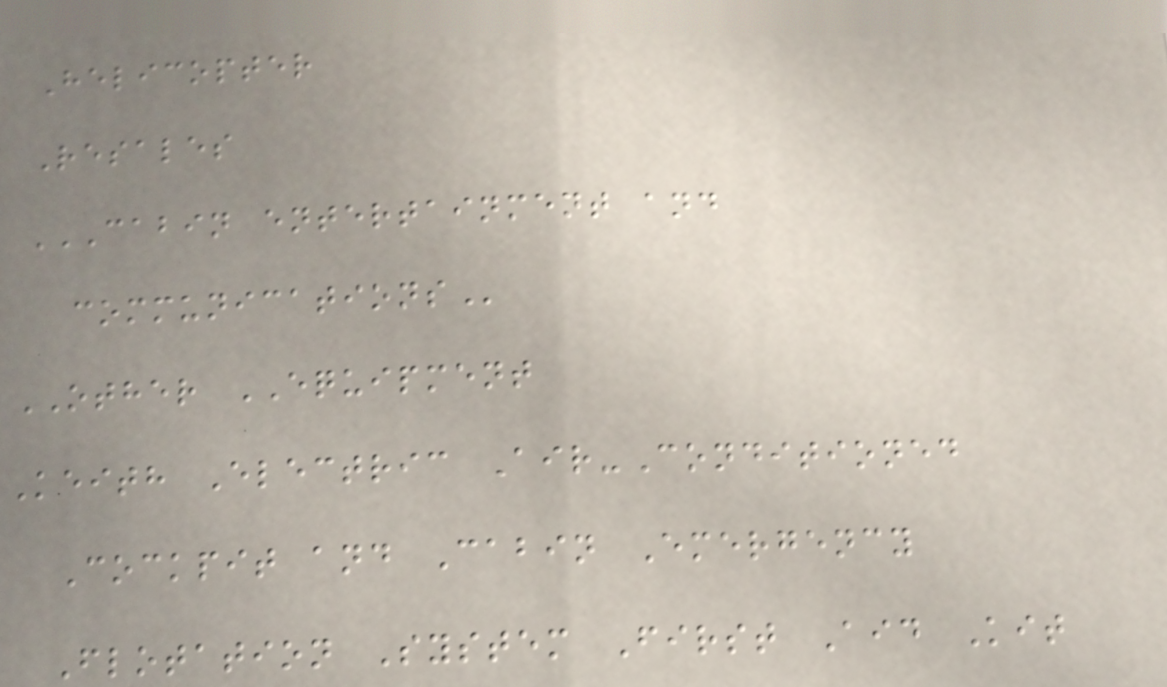Helicopter
Resales
CABIN ENTERTAINMENT AND
COMMUNICATIONS
OTHER EQUIPMENT
Keith Electric Air-Conditioned
Cockpit and Cabin Emergency
Flotation System First Aid Kit
